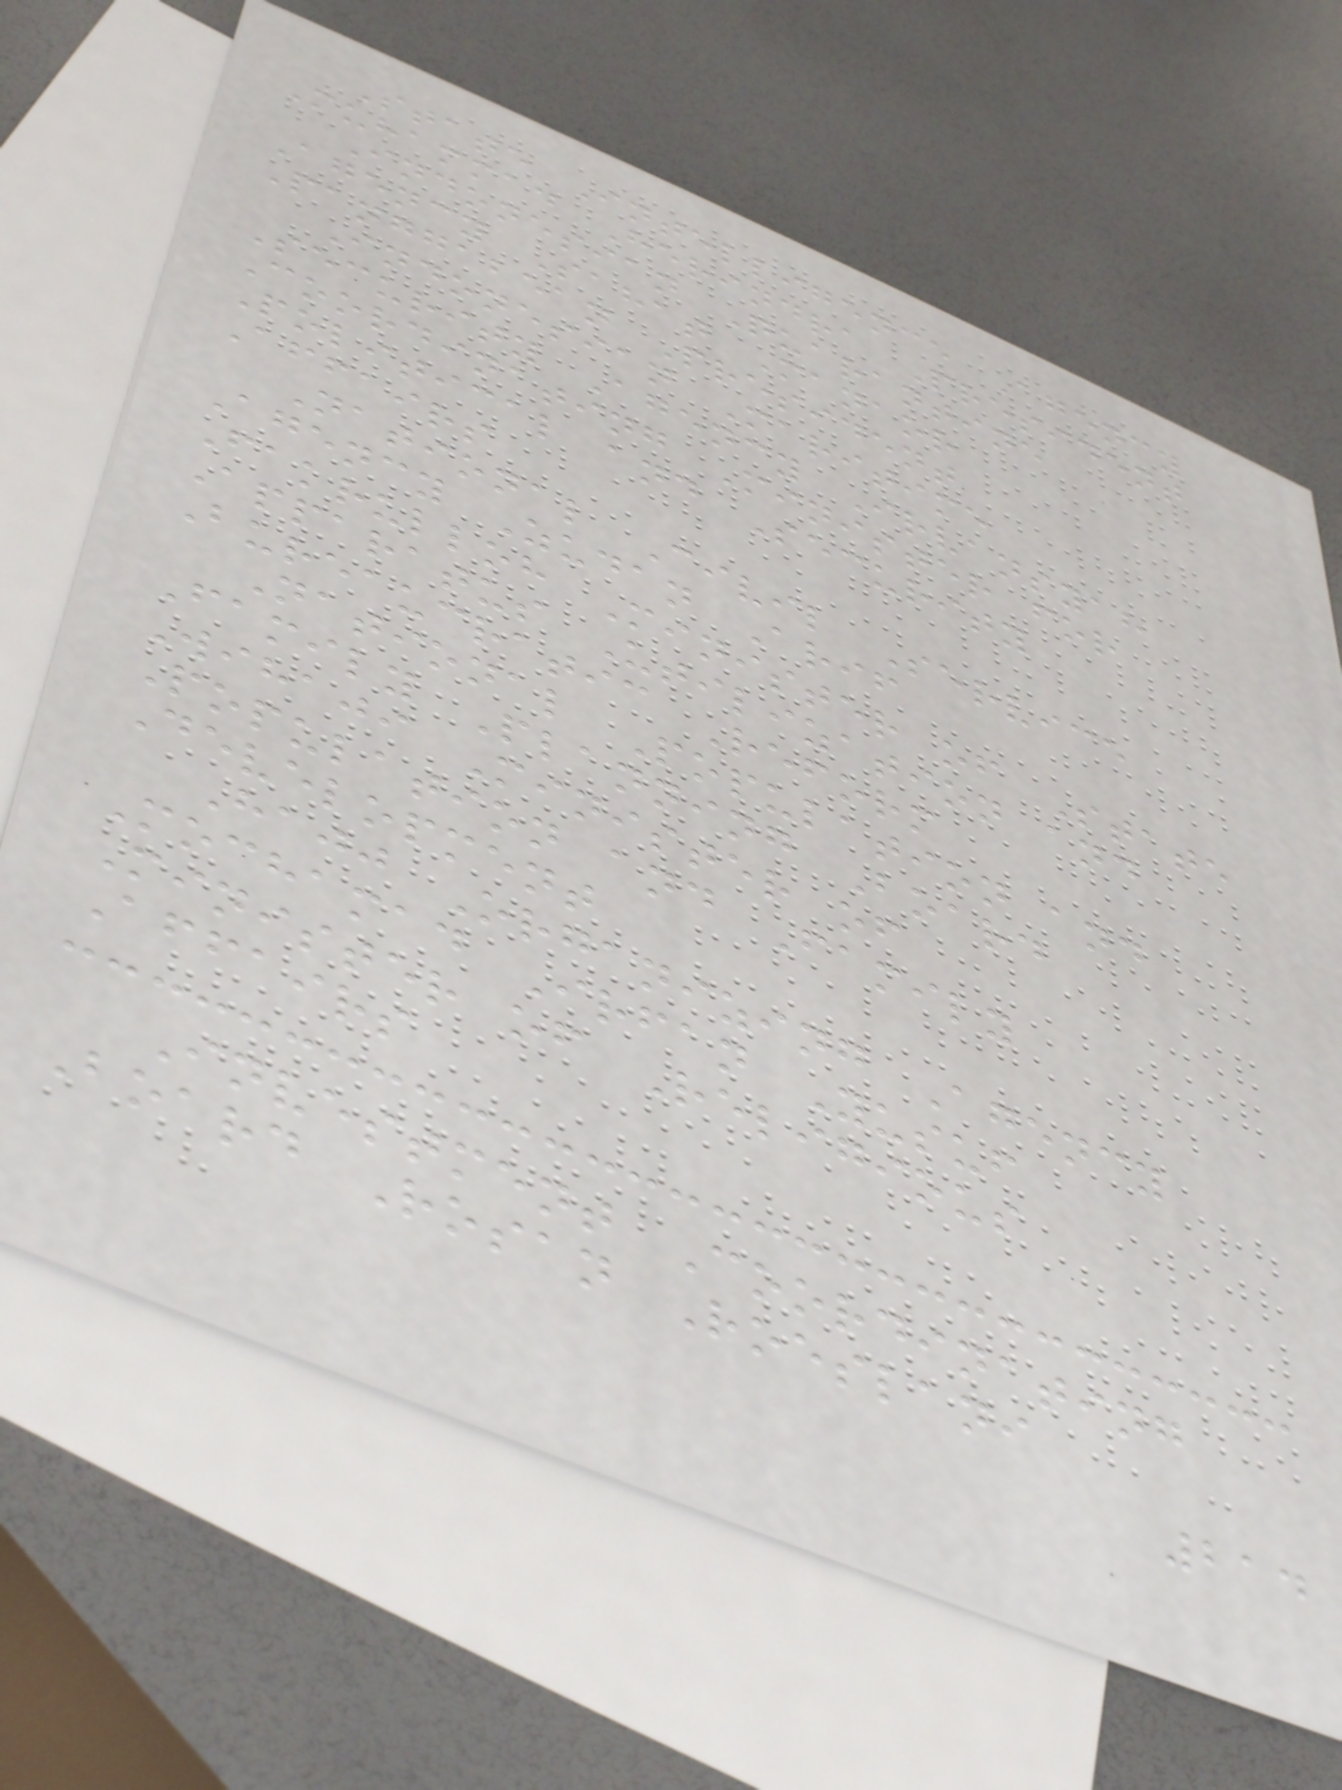State Intelligence Agency
Muhammad Herindra President
Indonesian Quarantine
Agency Sahat Manaor
Panggabean President
Indonesian Maritime
Security Agency Irvansyah
Coordinating Minister for
Political and Security
Affairs
National Civil Service
Agency Zudan Arif
Fakrulloh Minister of State
Apparatus Utilization and
Bureaucratic Reform
National Population and
Family Planning Board
Wihaji Minister of
Population and Family
Development
Hajj Organizing Agency
Mochamad Irfan Yusuf
Minister of Religious
Affairs
Investment Coordinating
Board Rosan Roeslani
214
